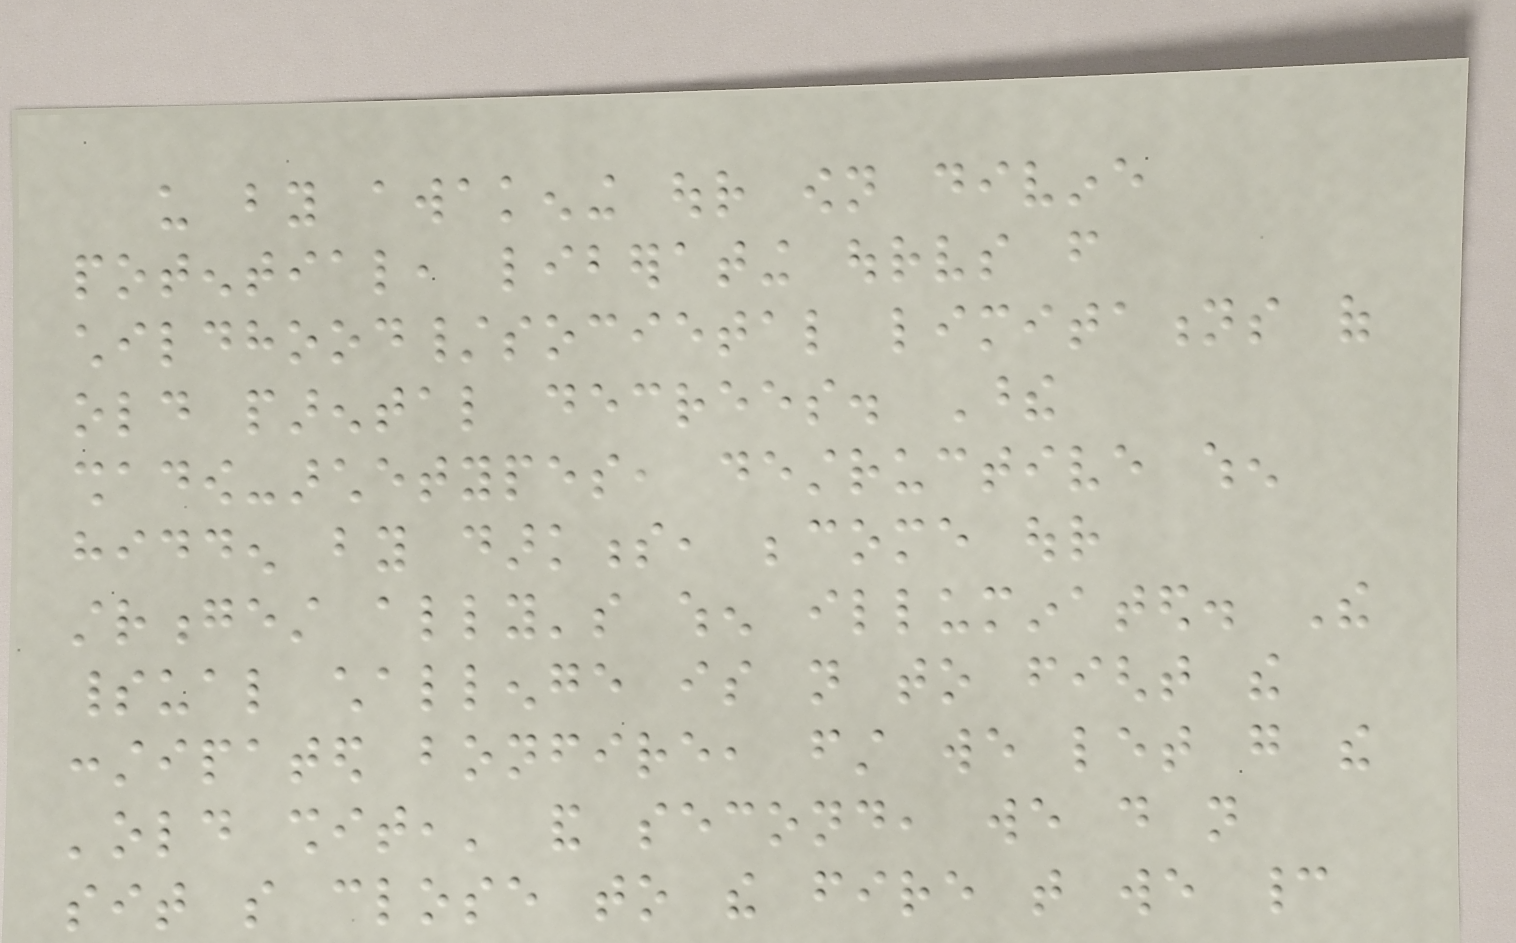us by awakening our own divine
potential, liberating ourselves from
childhood/societal limitations of
old parental decrees. These
shadow-archetypes, destructive when
hidden by darkness, become our
strongest ally's when illuminated. The
spiritual challenge is not to fight the
constipated bonfire, first we let go the
'old shit,' and second, we do not
sit so close to the fire that we cannot
